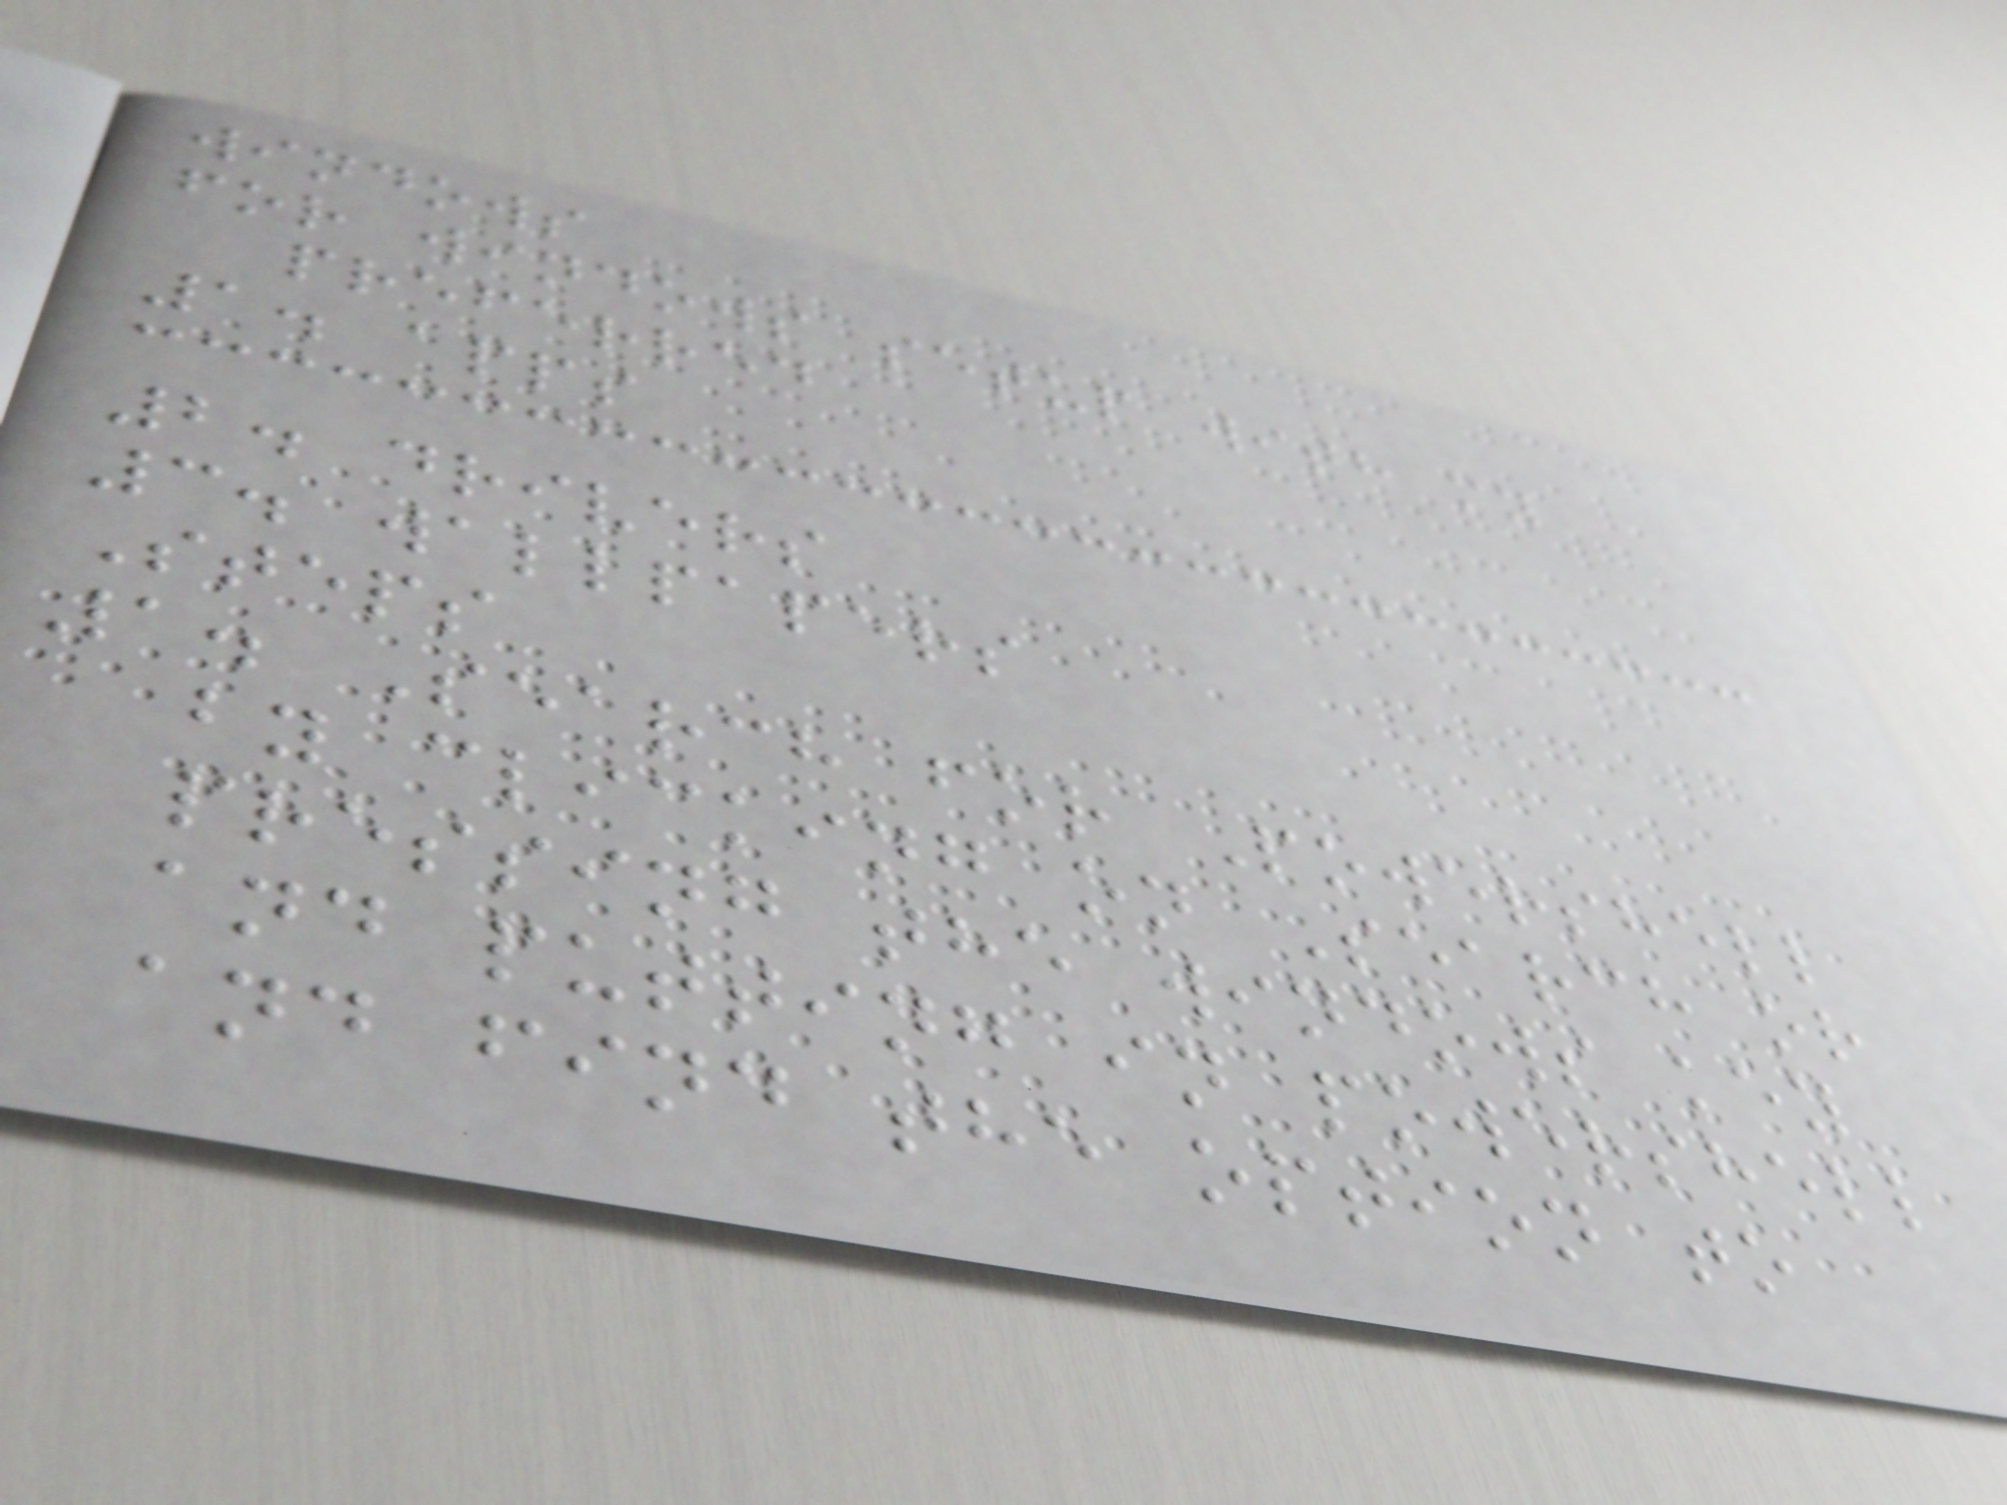windows
for windows setup with my
preferred
1. apps
2. drivers
3. wallpapers
Steps
1. Search for Powershell
by clicking on Search or
pressing the windows key
and putting in powershell
and find the option to
